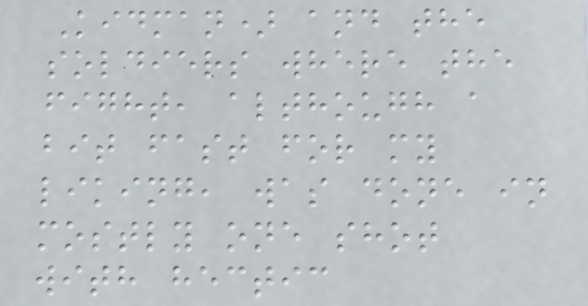Kidman) and the
soldiers where the
fight, although a
bit fast for my
liking, was done in
mostly one shot
with hectic
